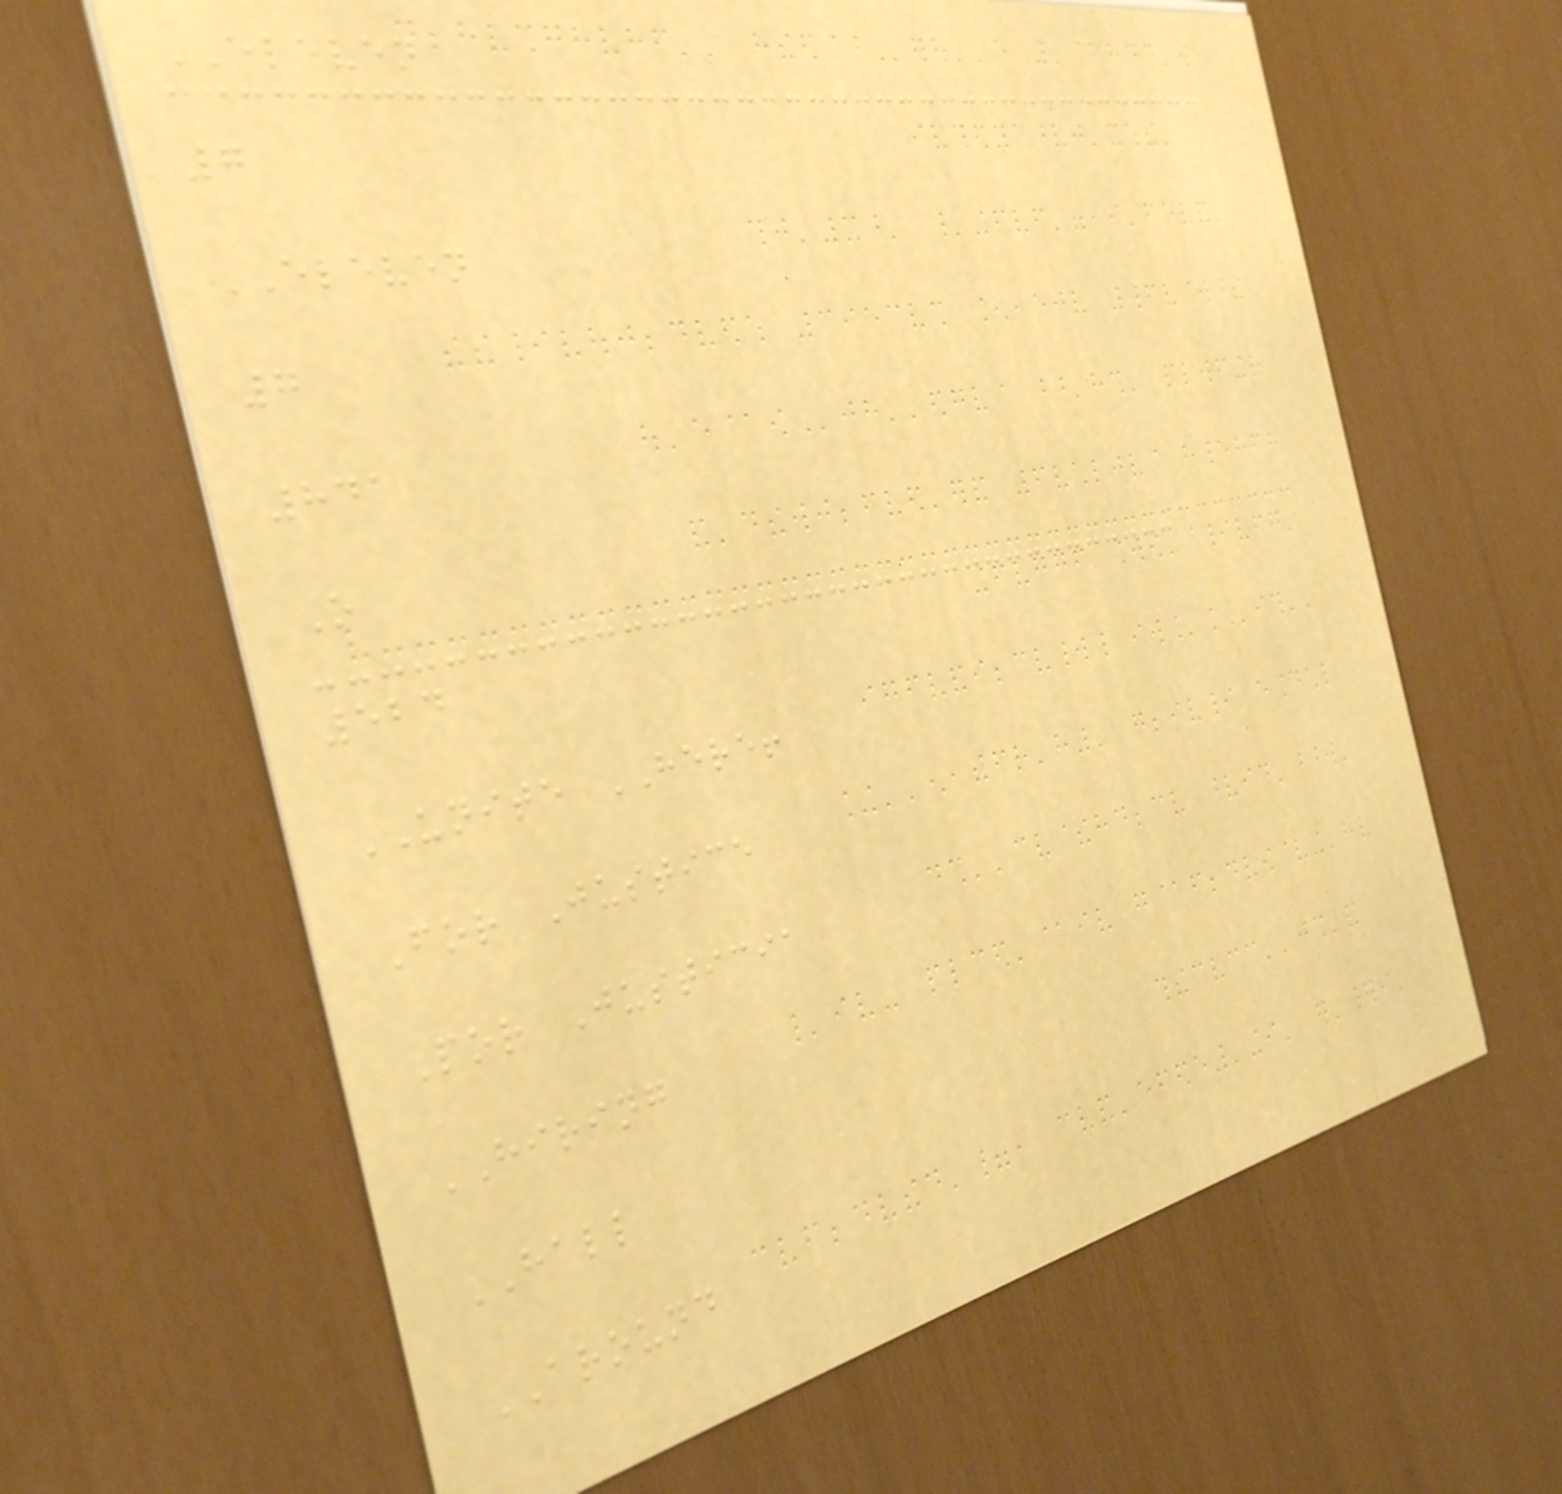ELEVEN
7
ELEVEN
7
841
O
524
UNITE HERE!
For Justice
Por Justicia
HIRING
HALL
AROUND
